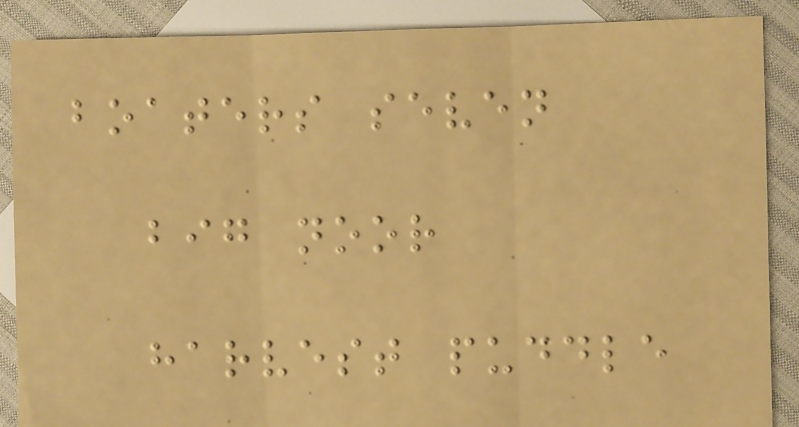boaters seven
big noor
harvest puddle
